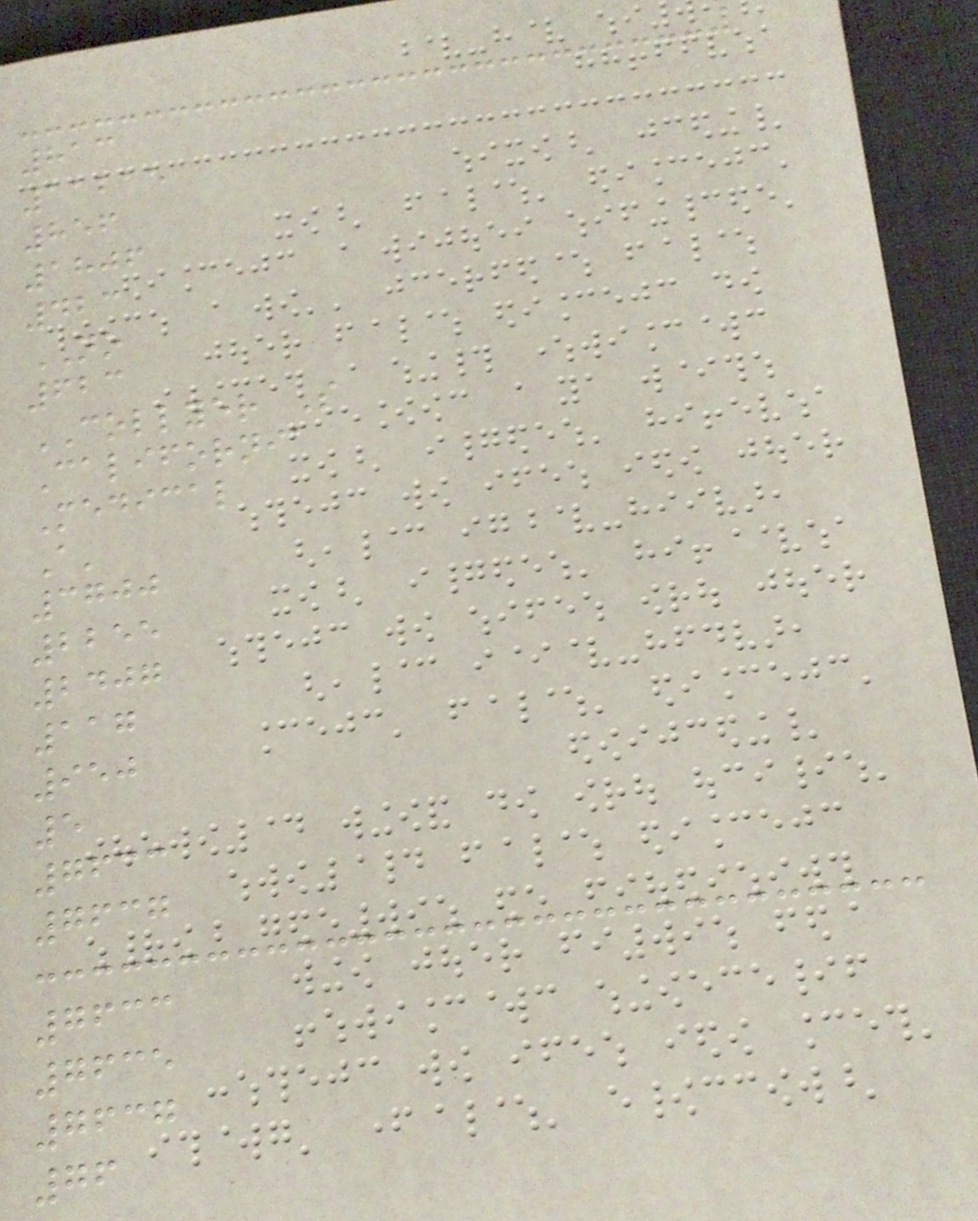813
11215
856
1806
423
NO
623
COLLYER S
California
Medical
A'
3700
2255
2407
117
950
5
7633
7637
7633
7635
7637
76
